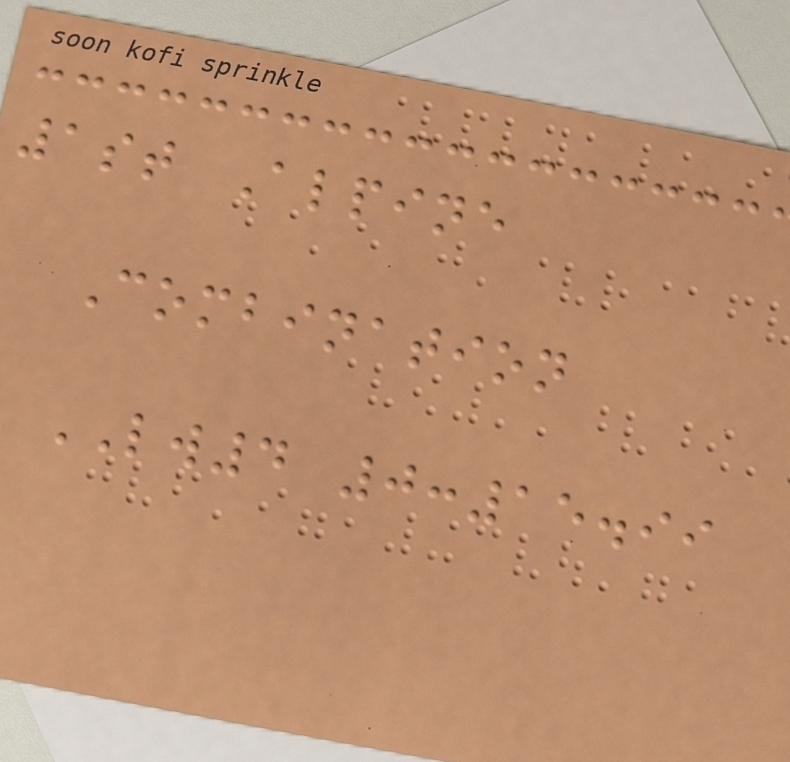1st Alpine
Combination
LW4 0:15.99
